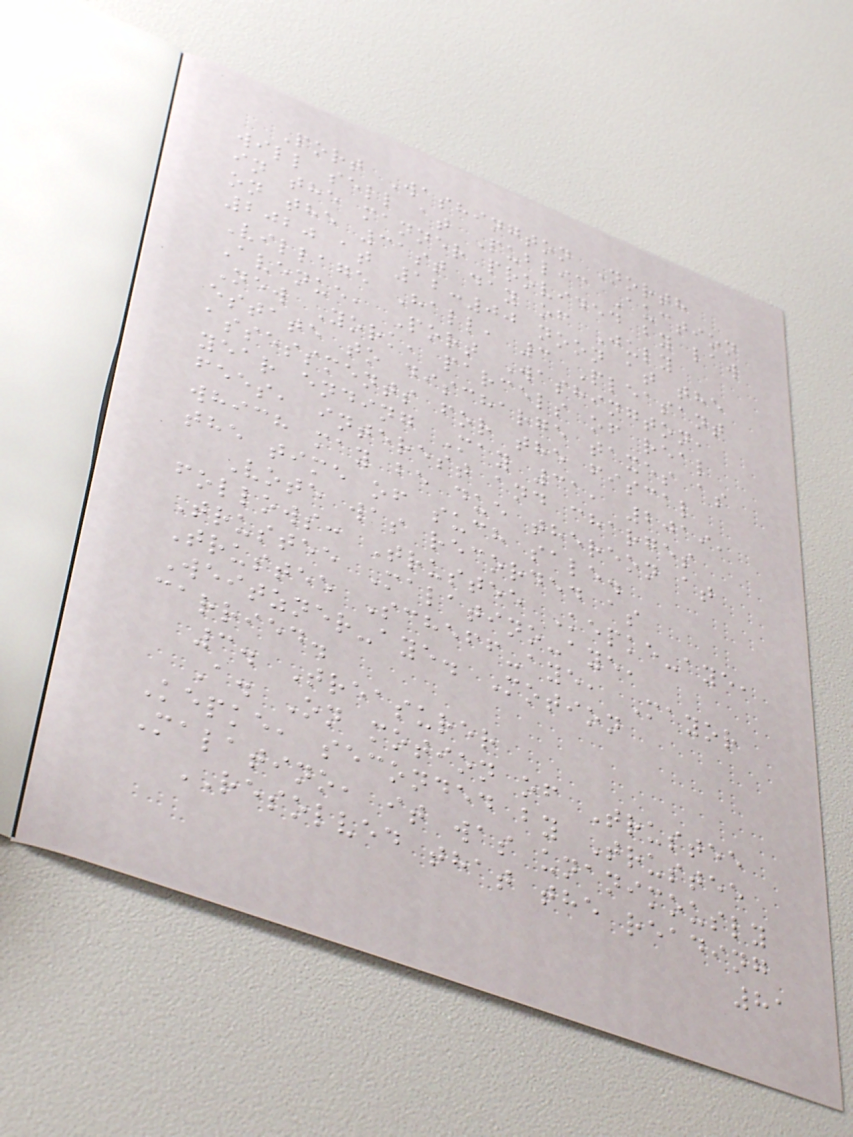Port Washington North
will sell at Public Auction
in the manner provided by law
on the 31st day of July
2020 at 12:00 noon at the
Village Hall, 3 Pleasant
Avenue, Port Washington,
New York, parcels of real
estate to discharge taxes as
assessments for the fiscal
year ending May 31, 2019,
fees, interest and charges
which may be due thereon at
the time of such sale.
Vote was recorded as
follows: Trustee Kepke-aye,
Trustee Malatino-aye,
Trustee Scheff-aye, Mayor
Weitzner-aye. Motion
carried.
3. Treasurer
A. On motion of Trustee
Kepke, seconded by Trustee
Malatino, it was unanimously
RESOLVED that the reading
81
